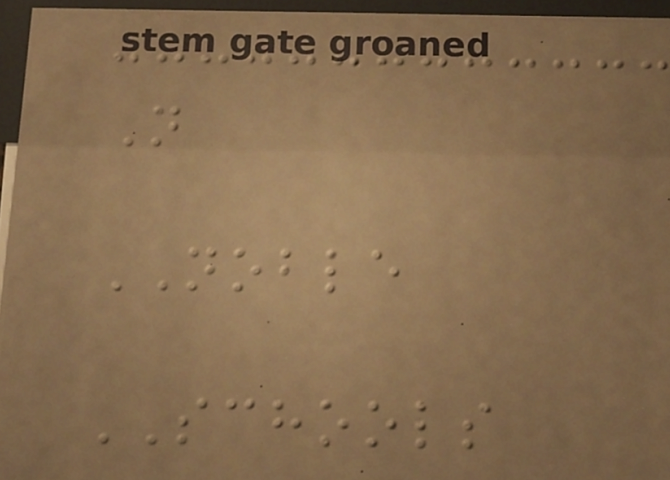N
NOBLE
SCHOOLS
